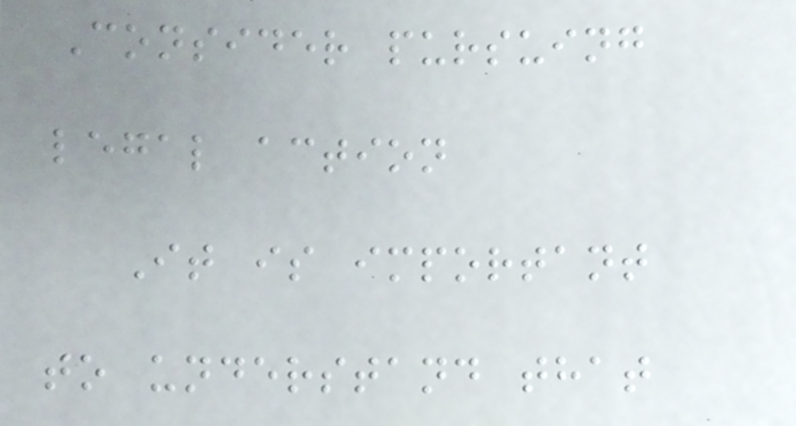Consider pursuing
legal action
It is important
to understand that
